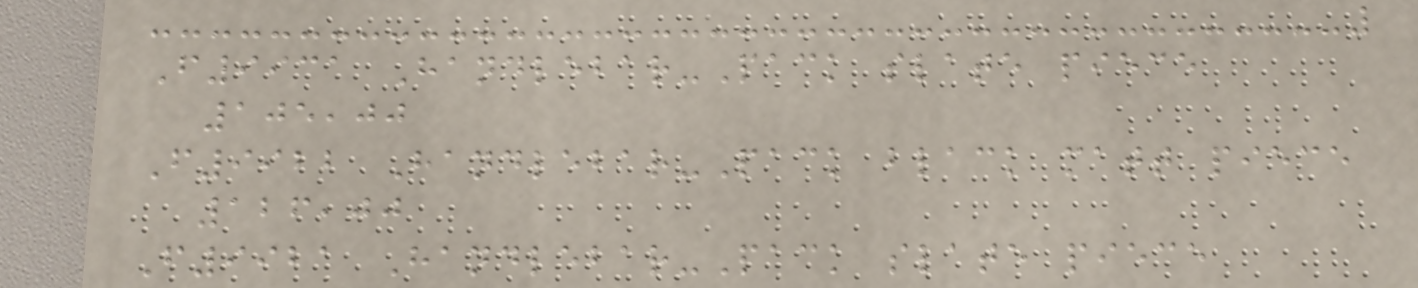F9931 Handlebar-Pack slate piece
105,00
F9922 Handlebar-Pack black matt piece
126,00
F9921 Handlebar-Pack slate piece
